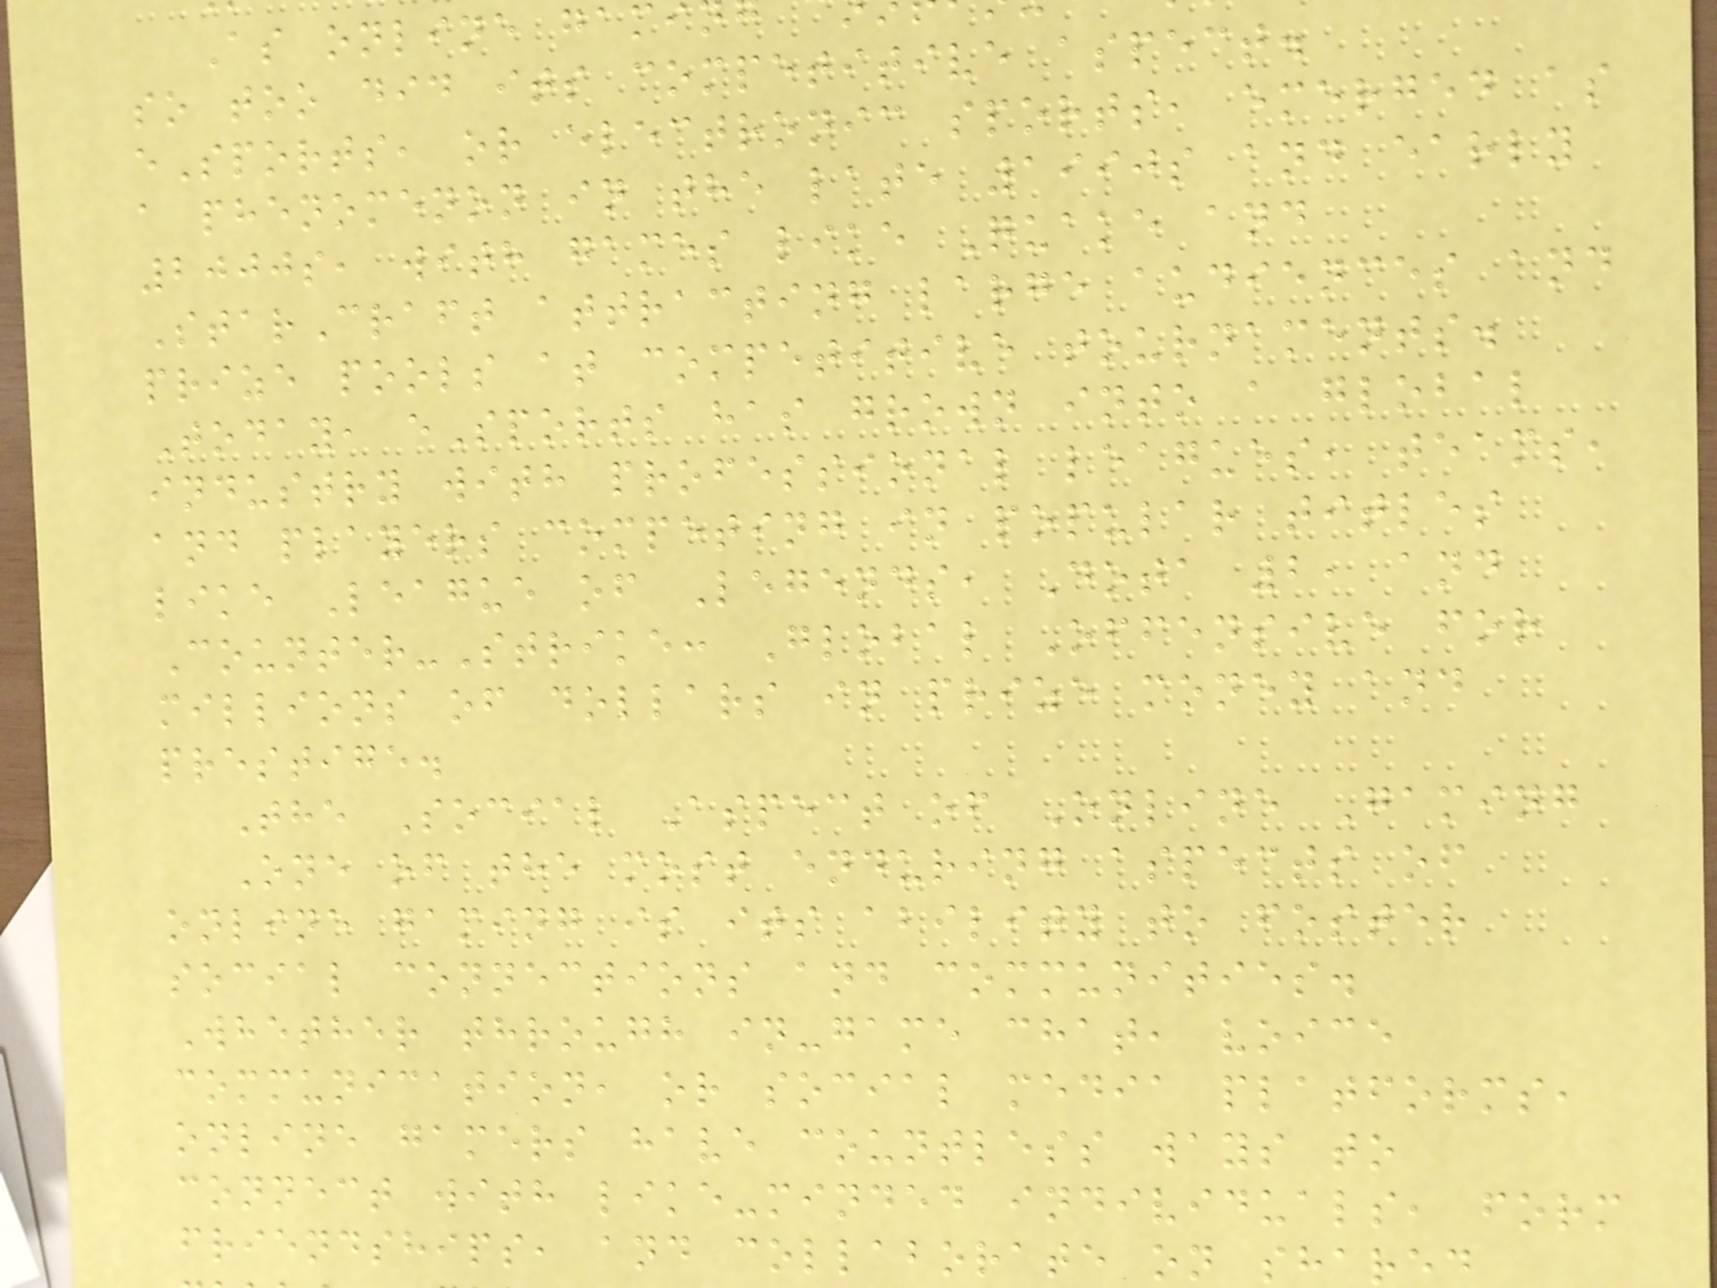As online gami
so too did its competitive aspect.
eSports, or electronic sports, emerged as
a phenomenon in the late 1990s and early
2000s, with games like Quake and
StarCraft attracting large audiences and
prize pools at competitive tournaments.
Today, eSports has grown into a global
industry with professional leagues, teams,
and players competing in popular titles
like League of Legends, Dota 2, and
Counter-Strike: Global Offensive for
millions of dollars in prize money and
prestige.
The Social Aspect of Online Gaming
One of the most enduring aspects of
online gaming is its ability to foster
social connections and communities.
Whether through in-game chat, voice
communication, or social media platforms,
online gamers have countless ways to
connect with like-minded individuals, form
friendships, and collaborate on shared
